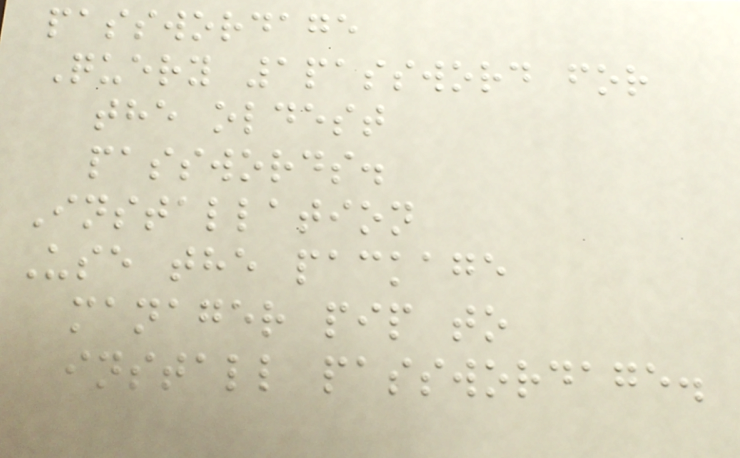passwordage
Query 1password for
the oldest
passwords.
Installation
Use the package
manager pip to
install passwordage.
